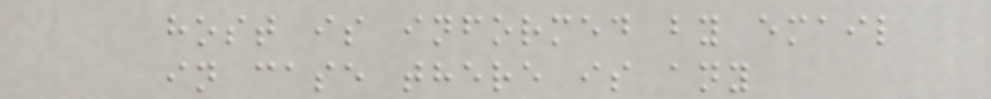host is informed by email
in case there is any
